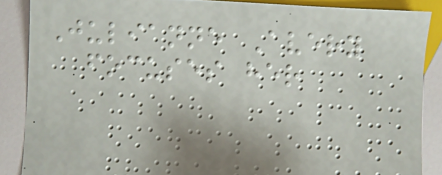Julianne Avery
focuses her
